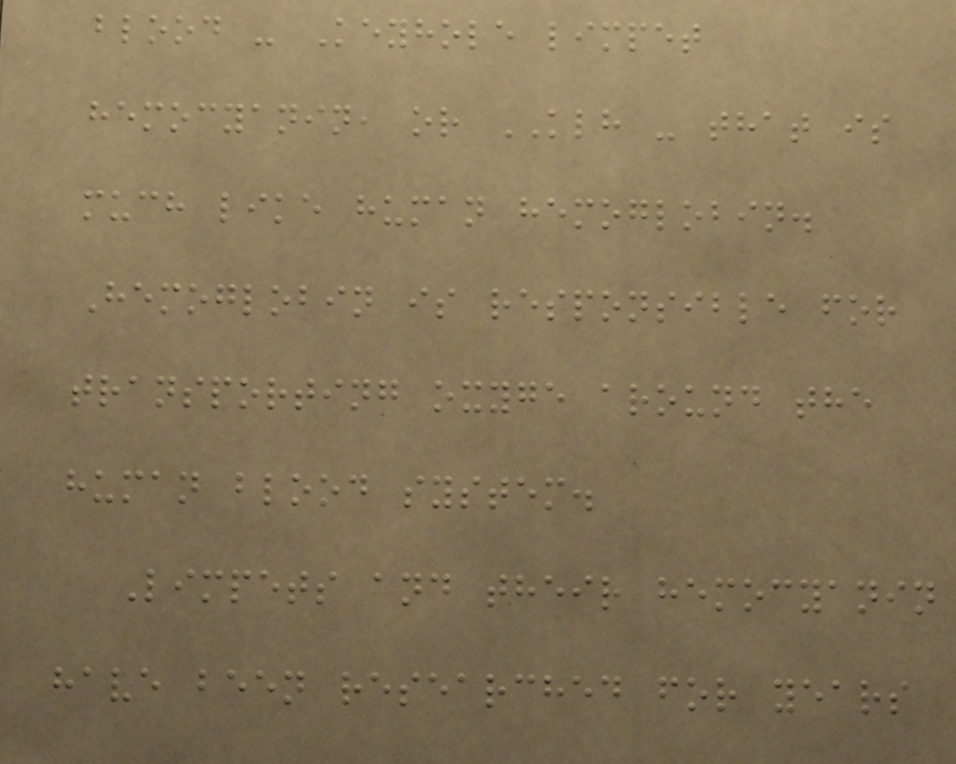blood - Keyhole limpet
hemocyanin, or KLH - that is
much like human hemoglobin.
Hemoglobin is responsible for
transporting oxyge around the
human blood system.
Limpets and their hemocyanin
have been researched for years
